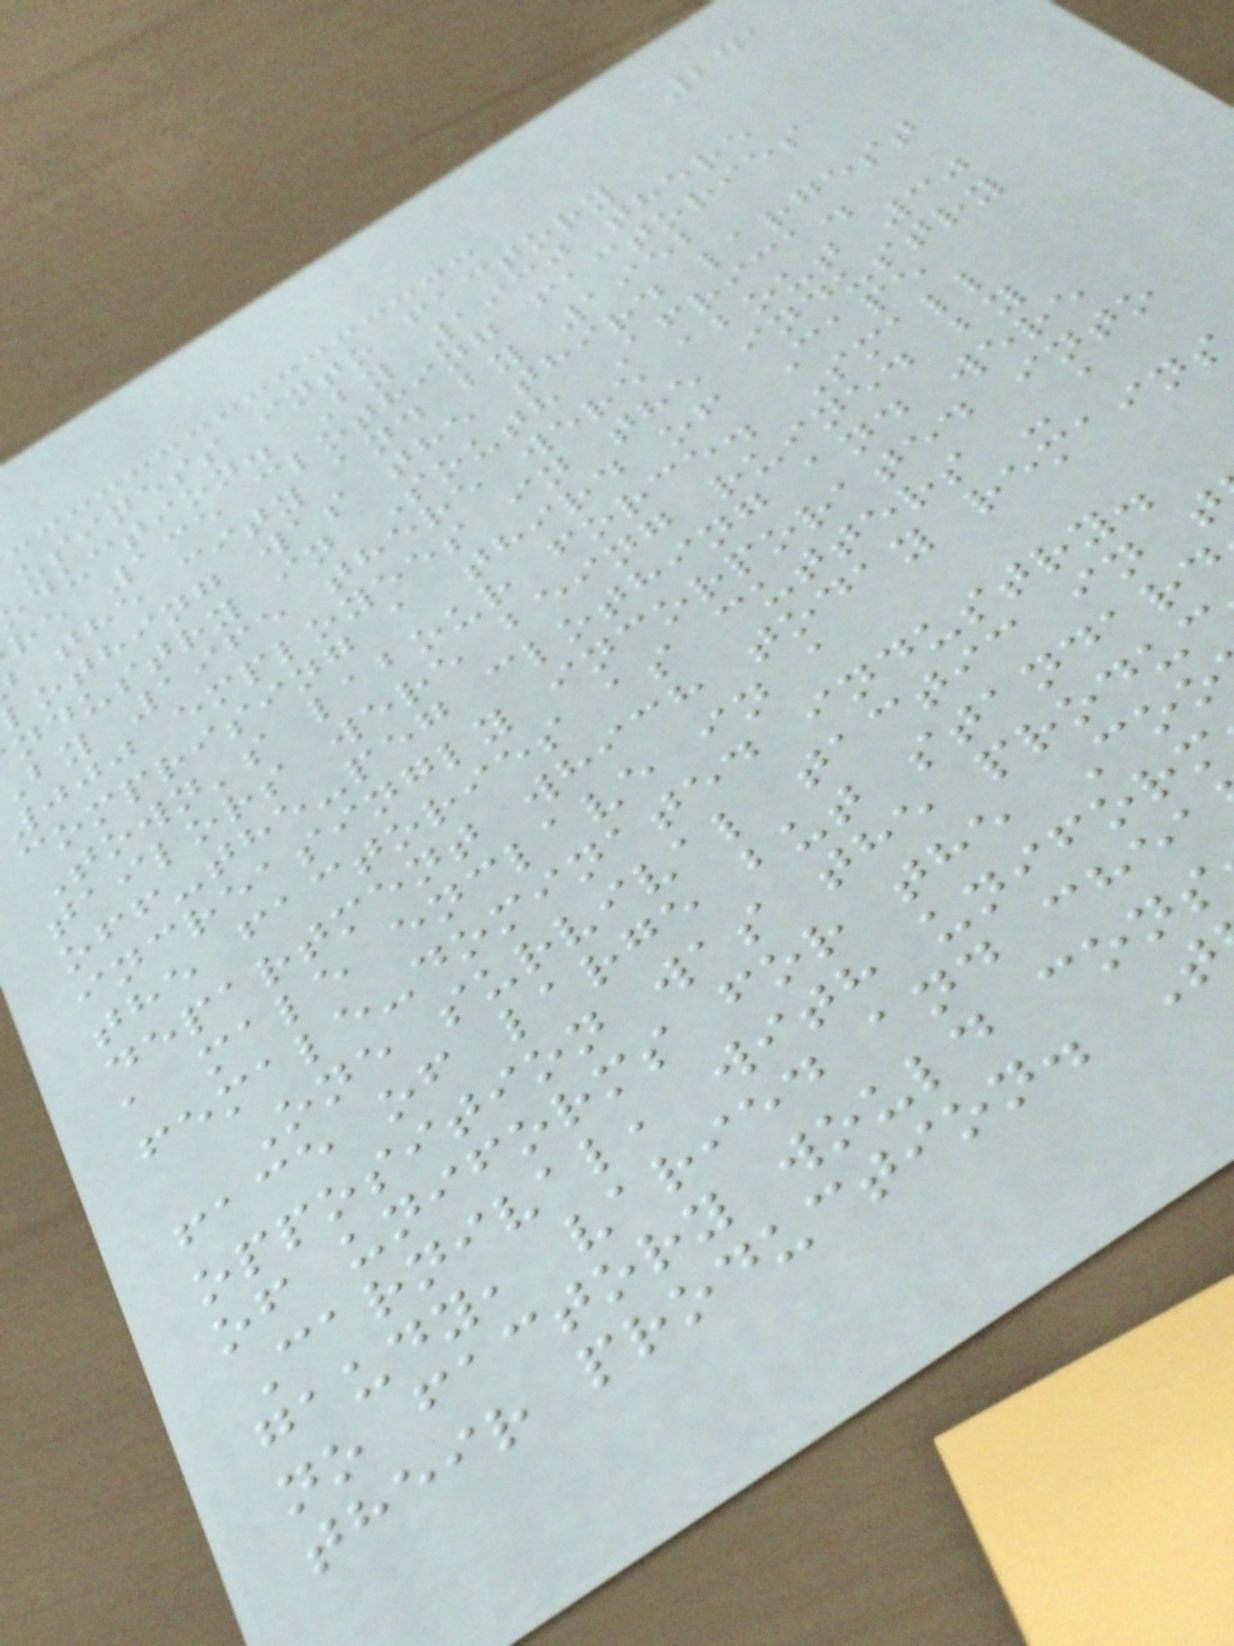241
usiness into factory
duction. By 1930 there
re 135 clothing factories
the city and by 1952
othing was the third largest
ndustry in South Africa.
by 1965 there were about 30
000 employees in the industry
comprising a third of Cape
Town's labour force. Small
tailors were being ruined by
off-the-peg clothing and were
increasingly incorporated into
the factories as cutters - a
department which today remains
a male enclave in a
female-dominated industry.
One survival tactic in t
face of large but standard
opposition was the produc
of uniforms for the Coo
Carnival, with uniform
gaudy, varied and chea
no factory would cons
their production. T
